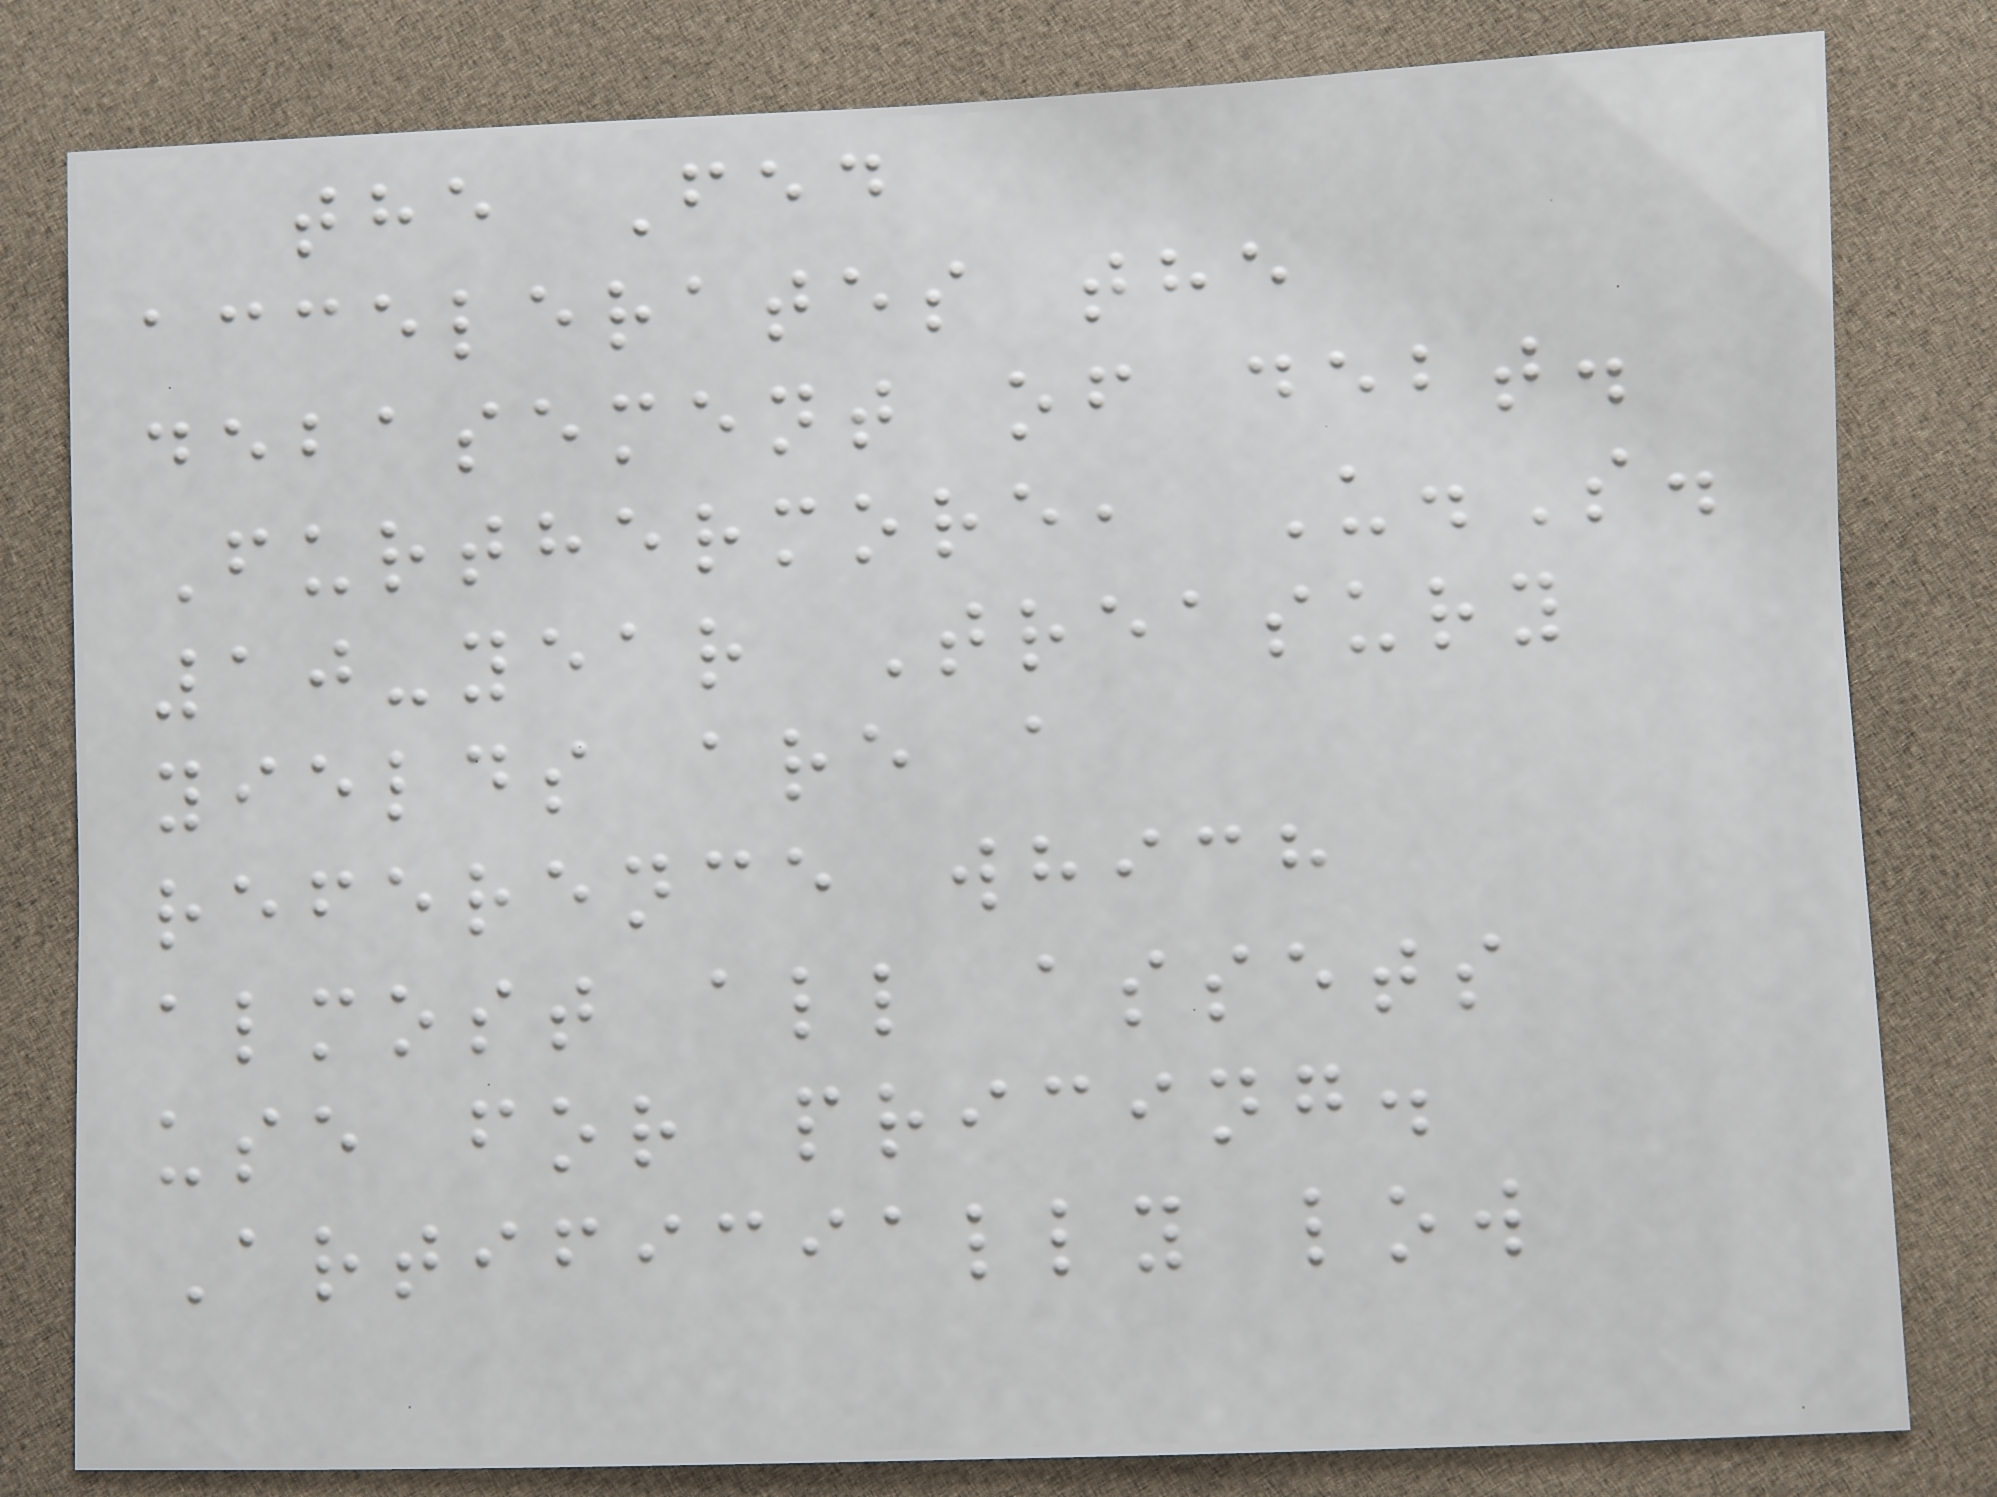the Fed
accelerates the
debasement of debt.
Furthermore, U.S.
10-year Treasury
yields are a
reference which
almost all assets
use for pricing.
Artificially low
